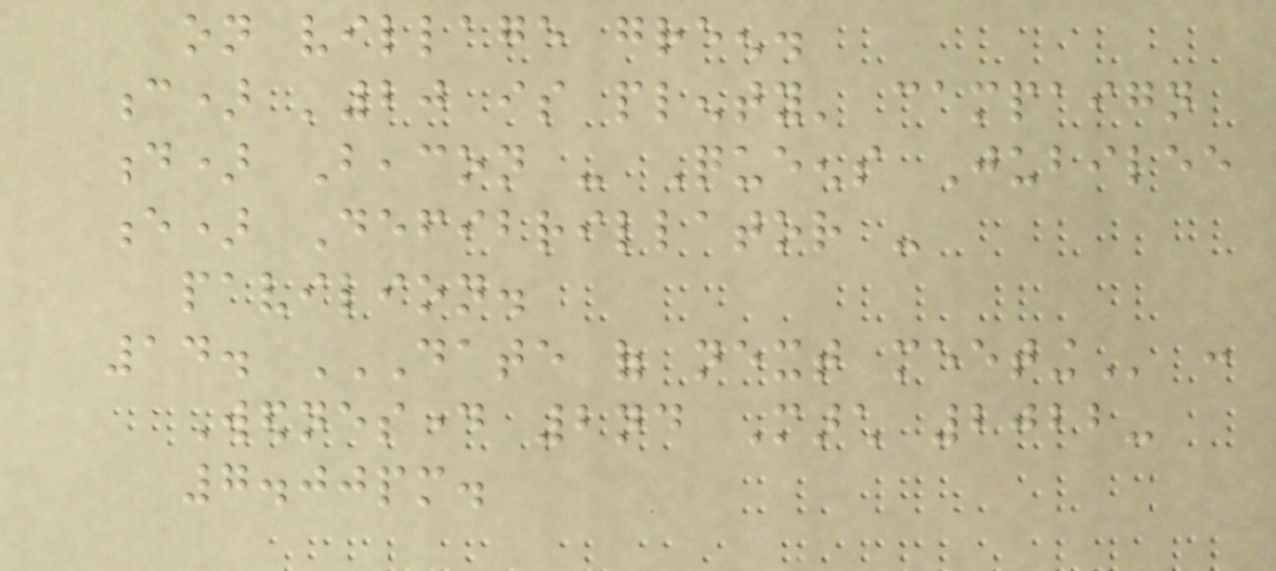on village green.
c) '20 is plenty' campaign
d) Beacon - Queens Jubilee
e) Defibrillator -
pavilion.
14. DATE OF NEXT MEETING :
Wednesday 2nd March 2022-
7.00pm.
